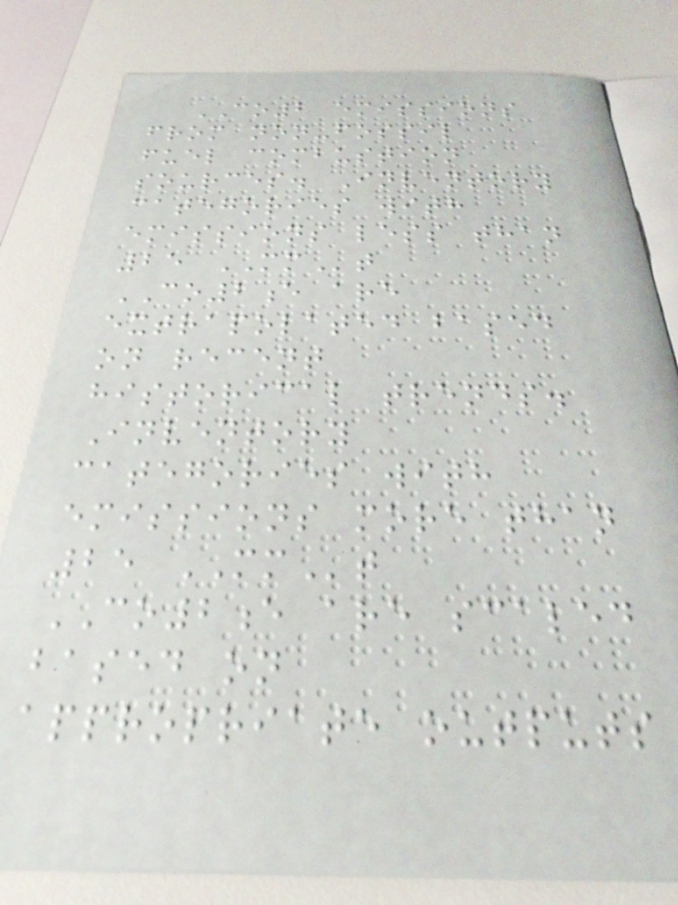CO2 emissions
from non-fossil
fuel combustion
sources. Inventory
categories with
emissions less than
25 MMt
CO2e are
extrapolated based
on recent
historical trends.
Inventory
categories with
emissions more than
25 MMt
CO2e are scaled
based on
appropriate outputs
